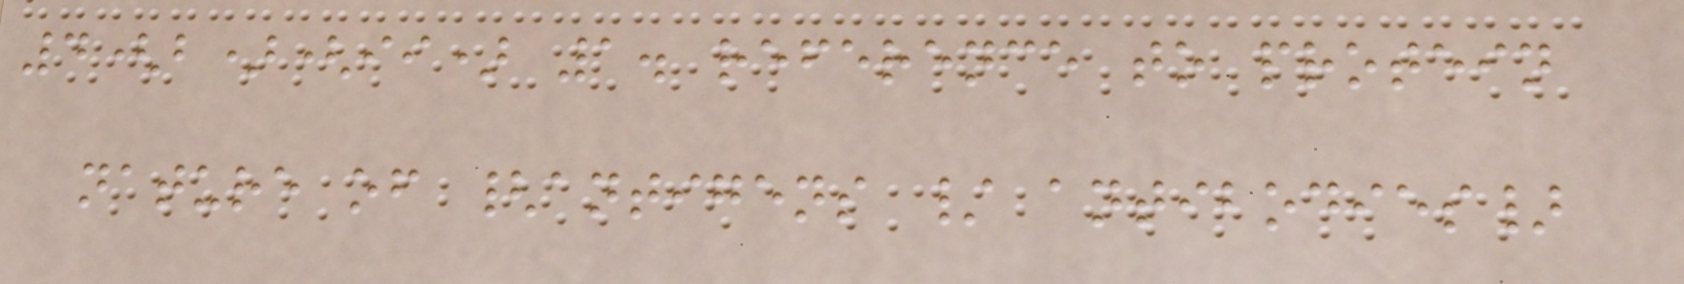4(b)(ii) 1. reference to protein
nature of {antigens / antibodies}
